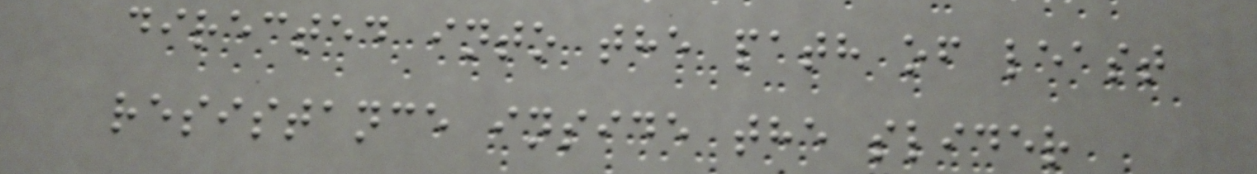directed into the path of least
resistance inside the slider
